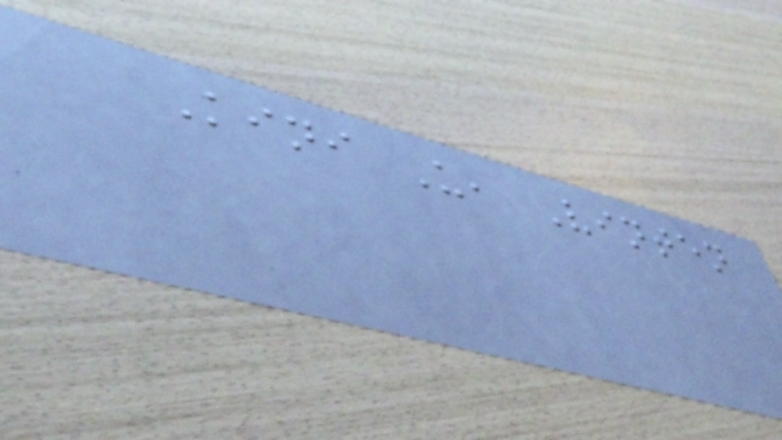Kini U, Vinten
